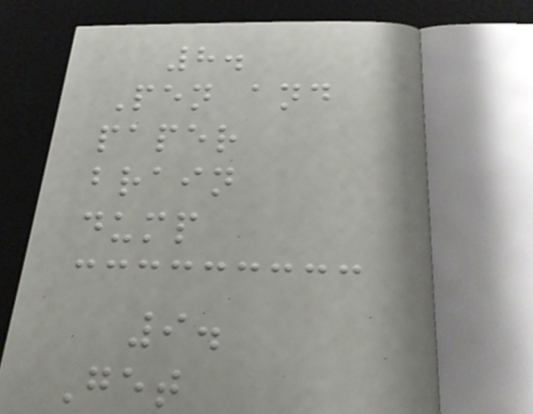8.
Pen and
paper
brain
dump
9.
Get
